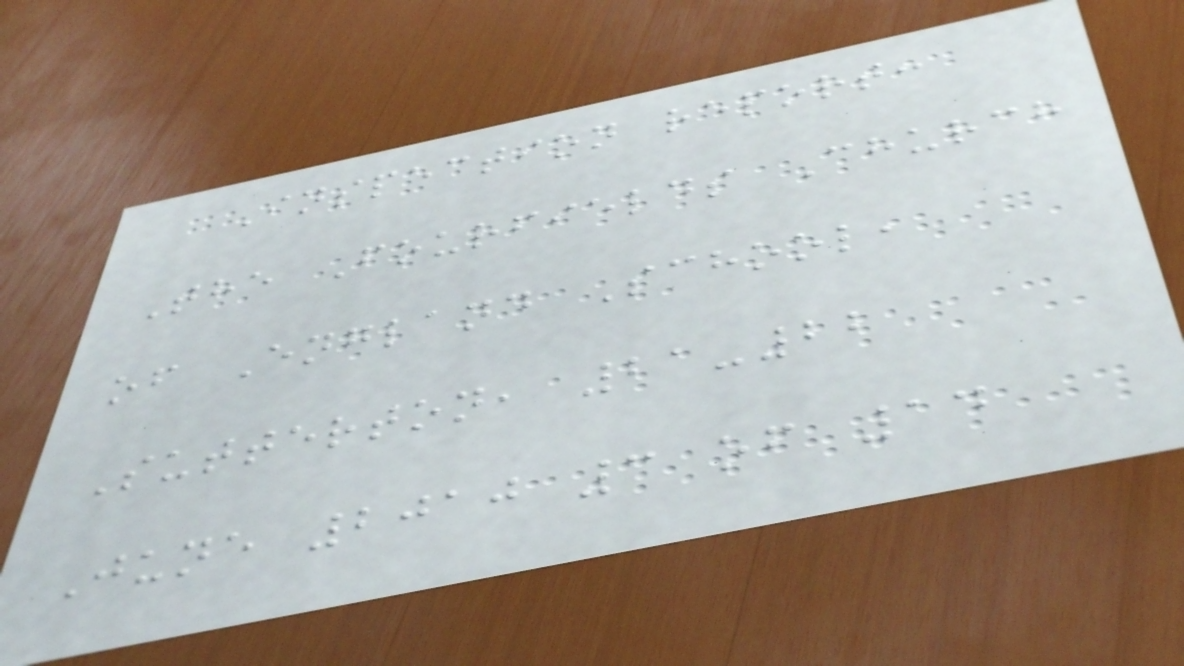Inspection report:
The Fourfields Church
of England School,
Sutterton, 21-22
June 2010 3 of 14
